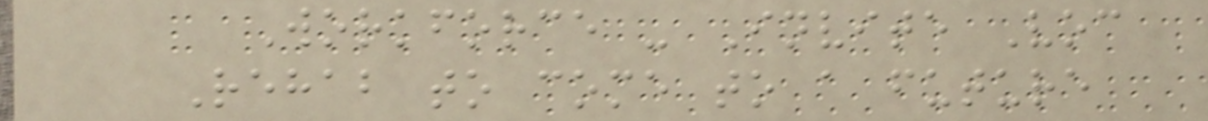Workforce - Invite Voc
Rehab to come to a future
